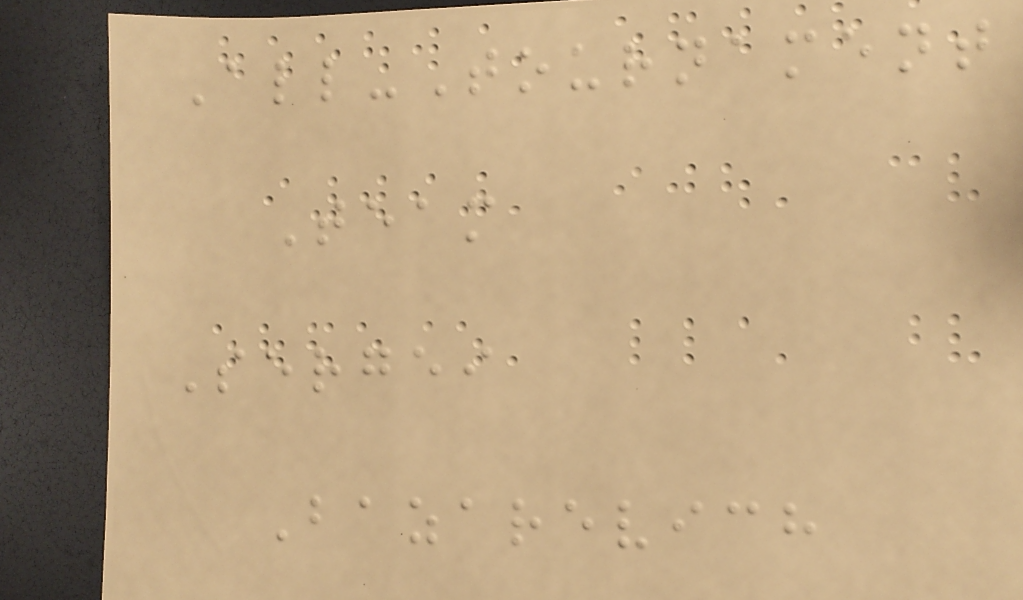All-Tournament
Team
Sergei
Bazarevich
